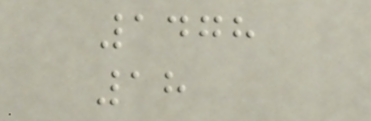1478
18
